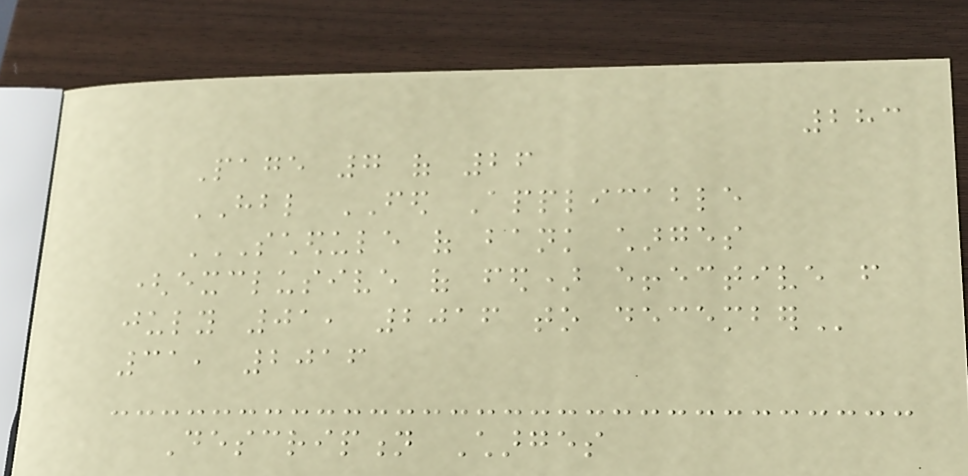283
Page 7 of 26
HBL FED Applicable
SCHEDULE OF BANK CHARGES
(EXCLUSIVE OF FED) EFFECTIVE FROM
JULY 01, 2016 TO DECEMBER
31, 2016
Description Charges
